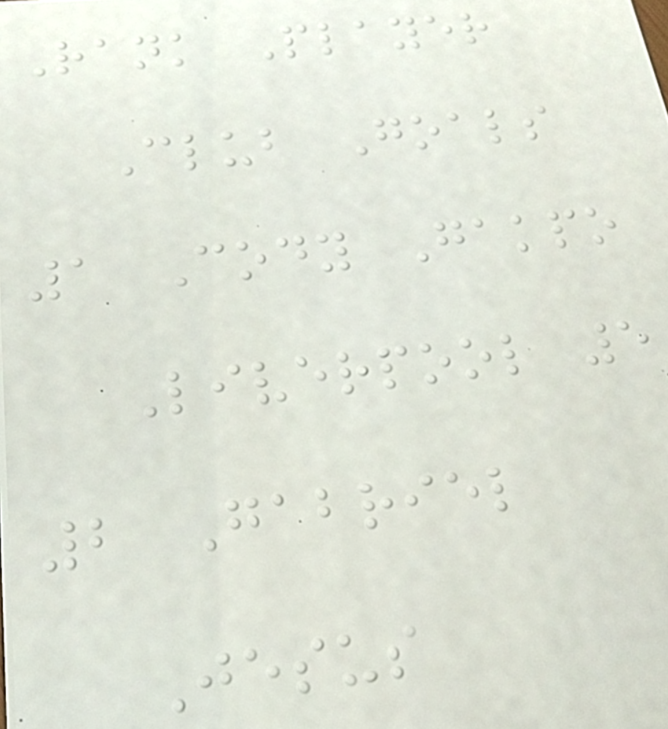Rank Player
Club Goals
1 Cody Gakpo
Liverpool 5
2 Gabriel
Jesus
